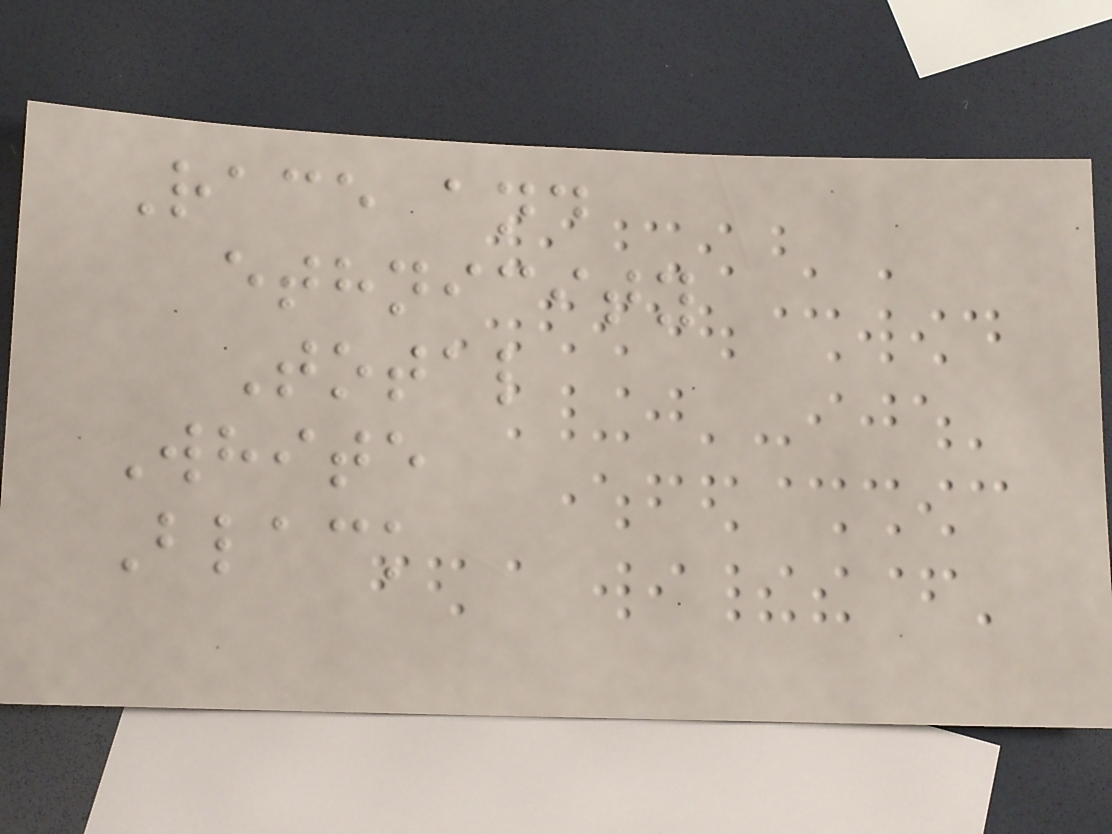Race and
ethnicity
Total
White
Black
